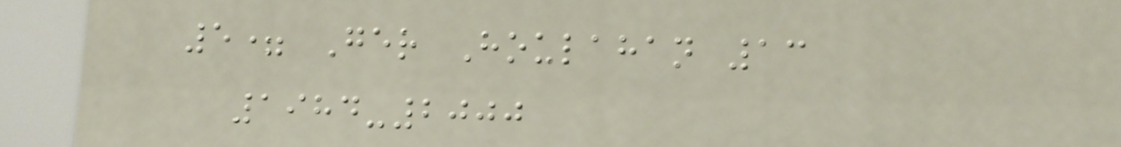5= Ger Houlahan 13
1984-2000
